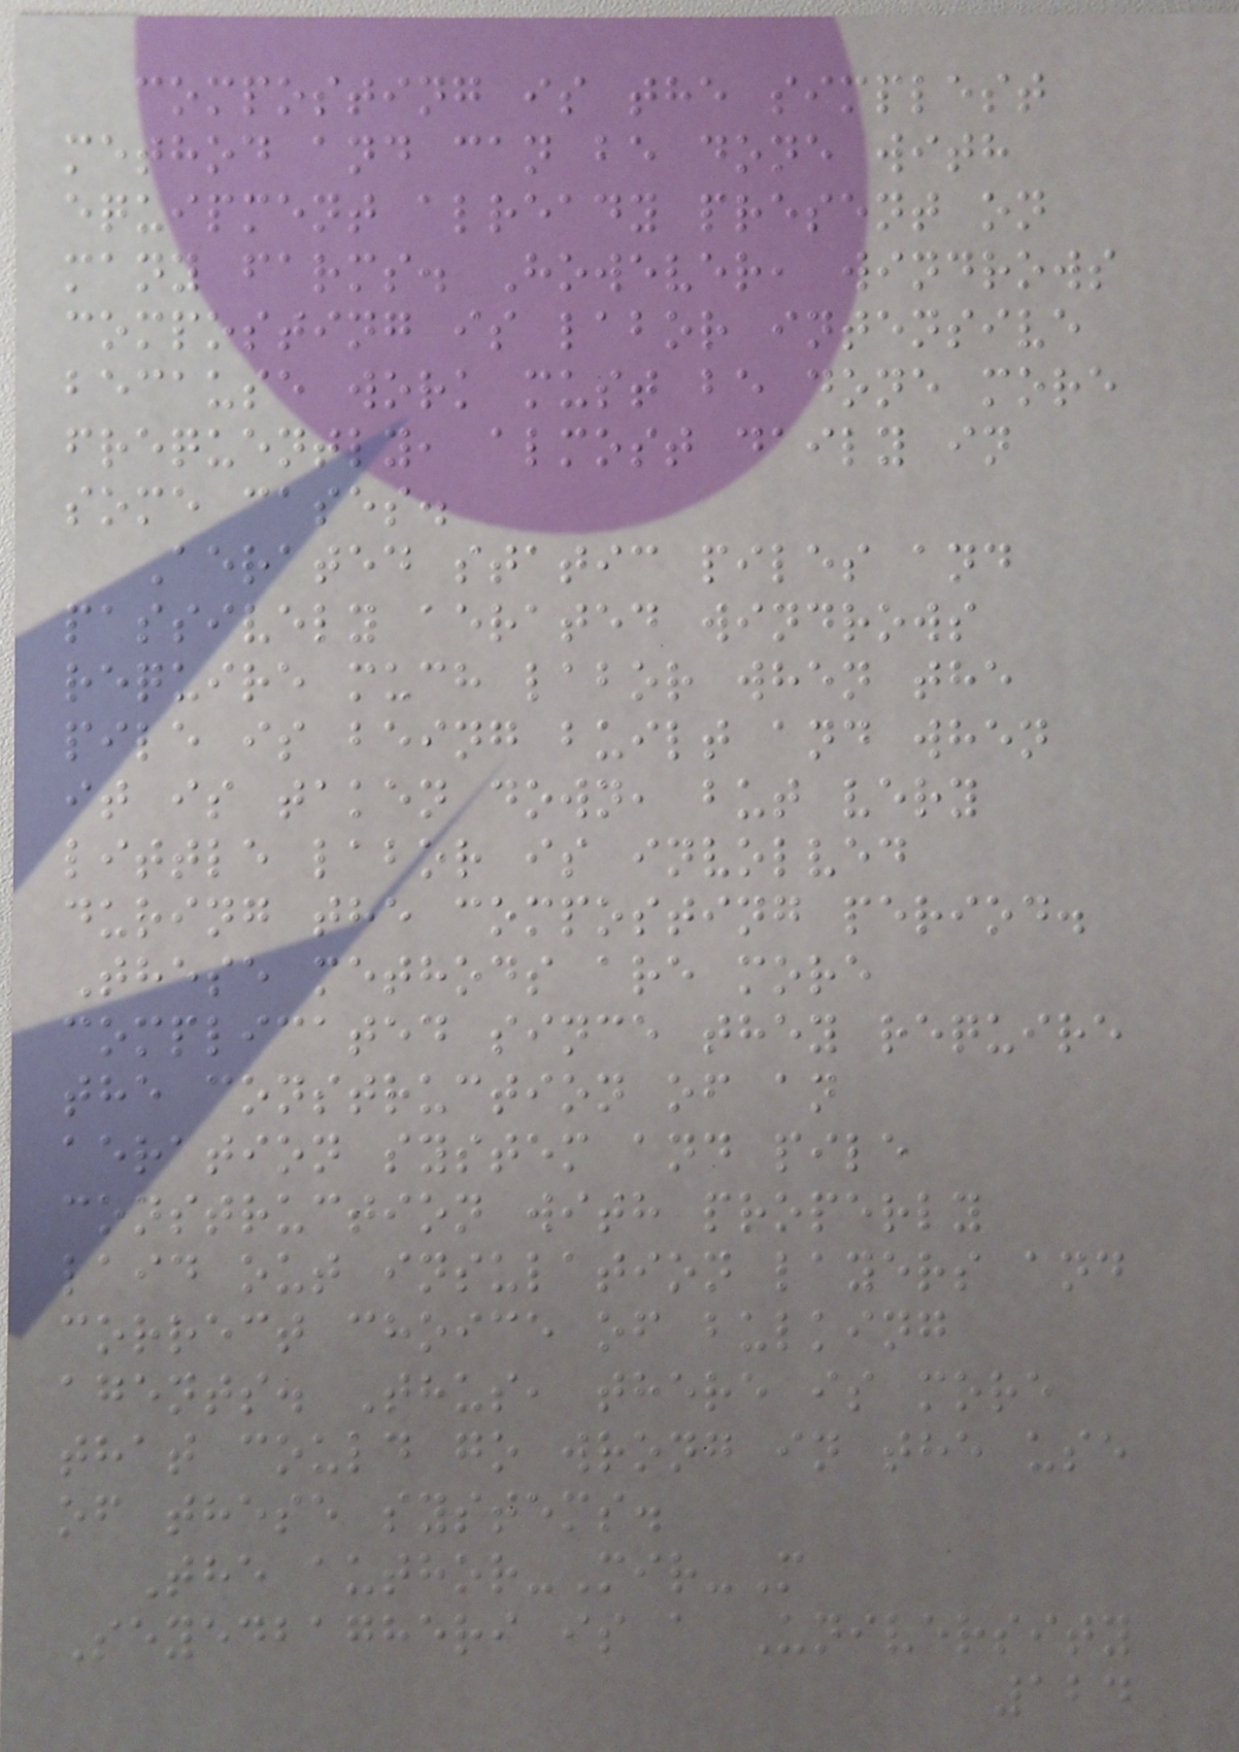composting is the simplest
method and can be done with
equipment already present on
many farms. However, windrows
composting is labor intensive
because work must be done more
frequently, almost daily in
some cases.
Aerated static piles and
passively aerated windrows
require much labor when the
pile is being built and when
it is taken down, but very
little labor is involved
during the composting period.
These methods are more
complicated since they require
the construction of an
aeration system and pile
construction with properly
laid out insulation layers and
correct choice of bulking
agents. Thus, there is more
that could go wrong in the use
of these systems.
The author-Mir-M
Seyedbagheri is a University
124
